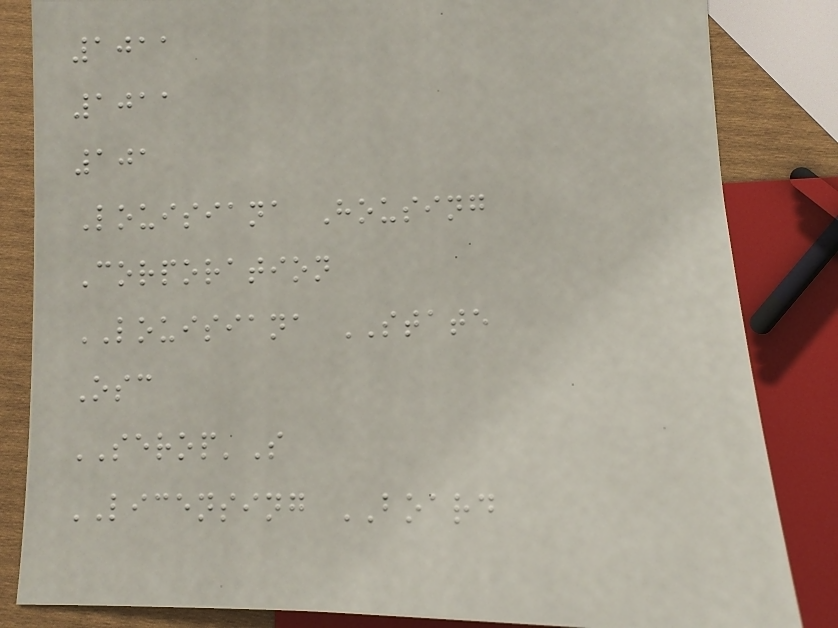1011
1011
101
Louisiana Housing
Corporation
LOUISIANA STATE
Osc
SEROP'S
LICENSING BOARD
